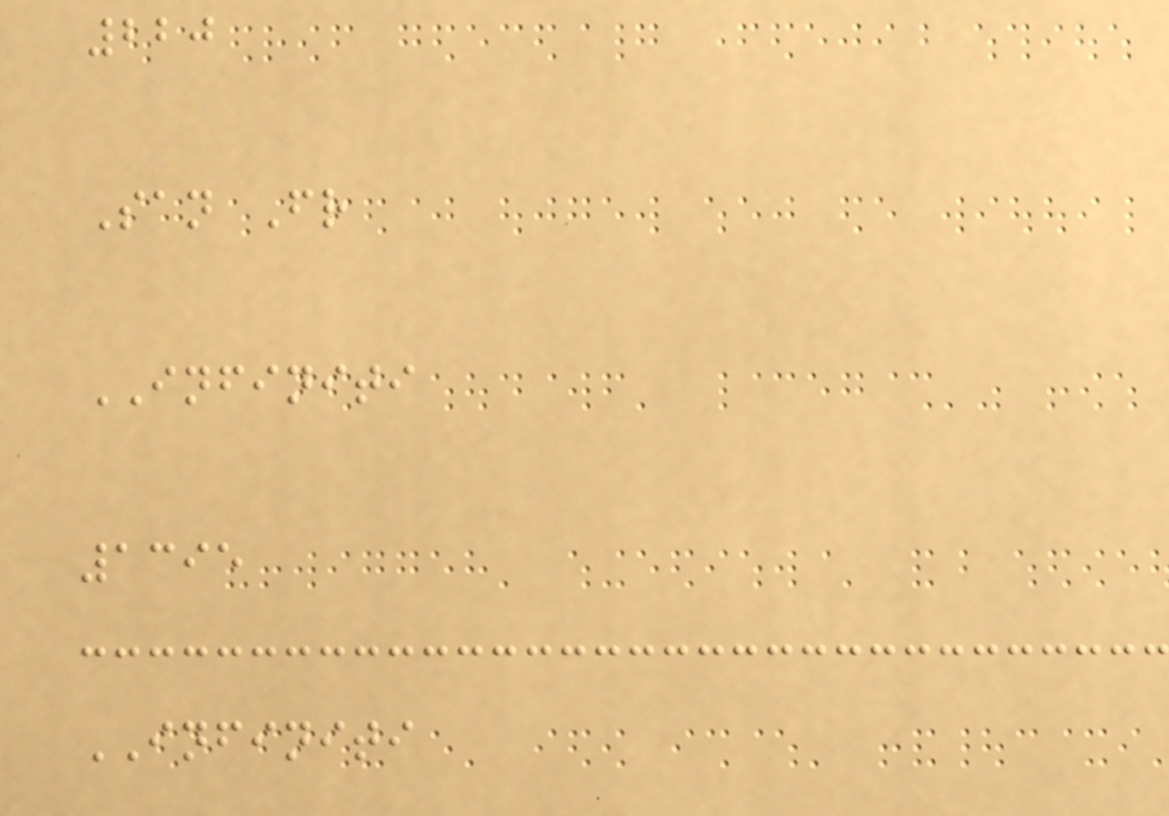220
San Fr
INFINITI
1395
INFINITI
